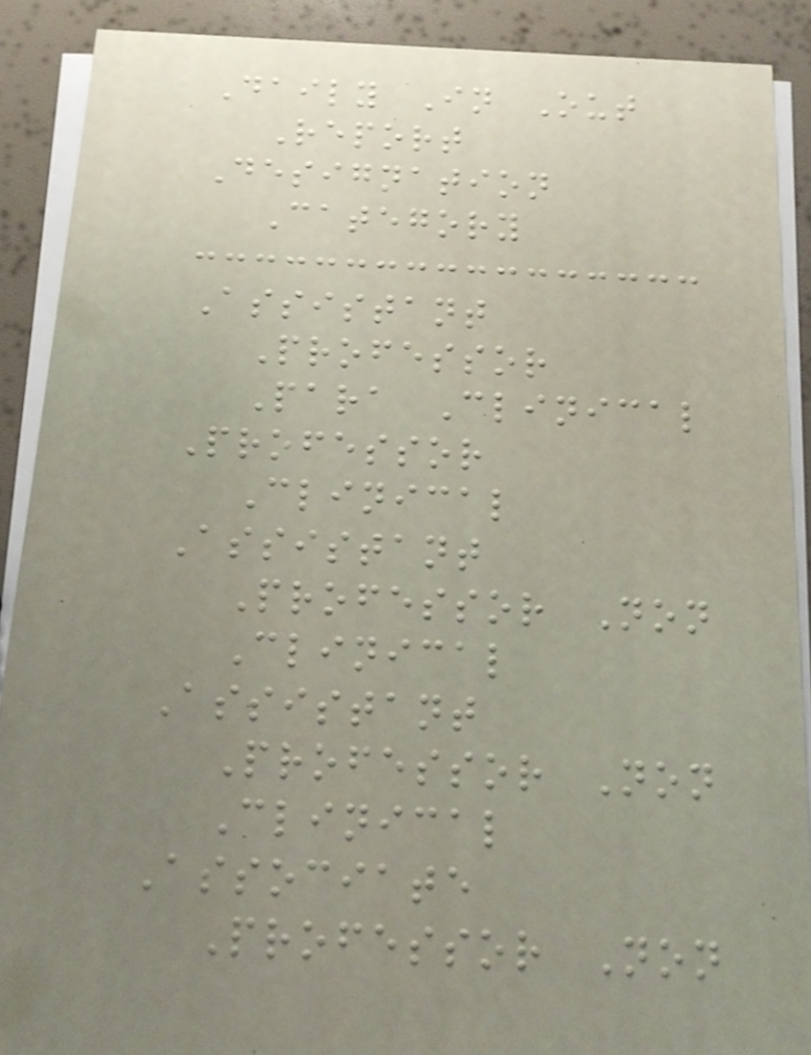Daily In Out
Report
Designation
Category
Assistant
Professor
Para Clinical
Professor
Clinical
Assistant
Professor Non
Clinical
Assistant
Professor Non
Clinical
Associate
Professor Non
